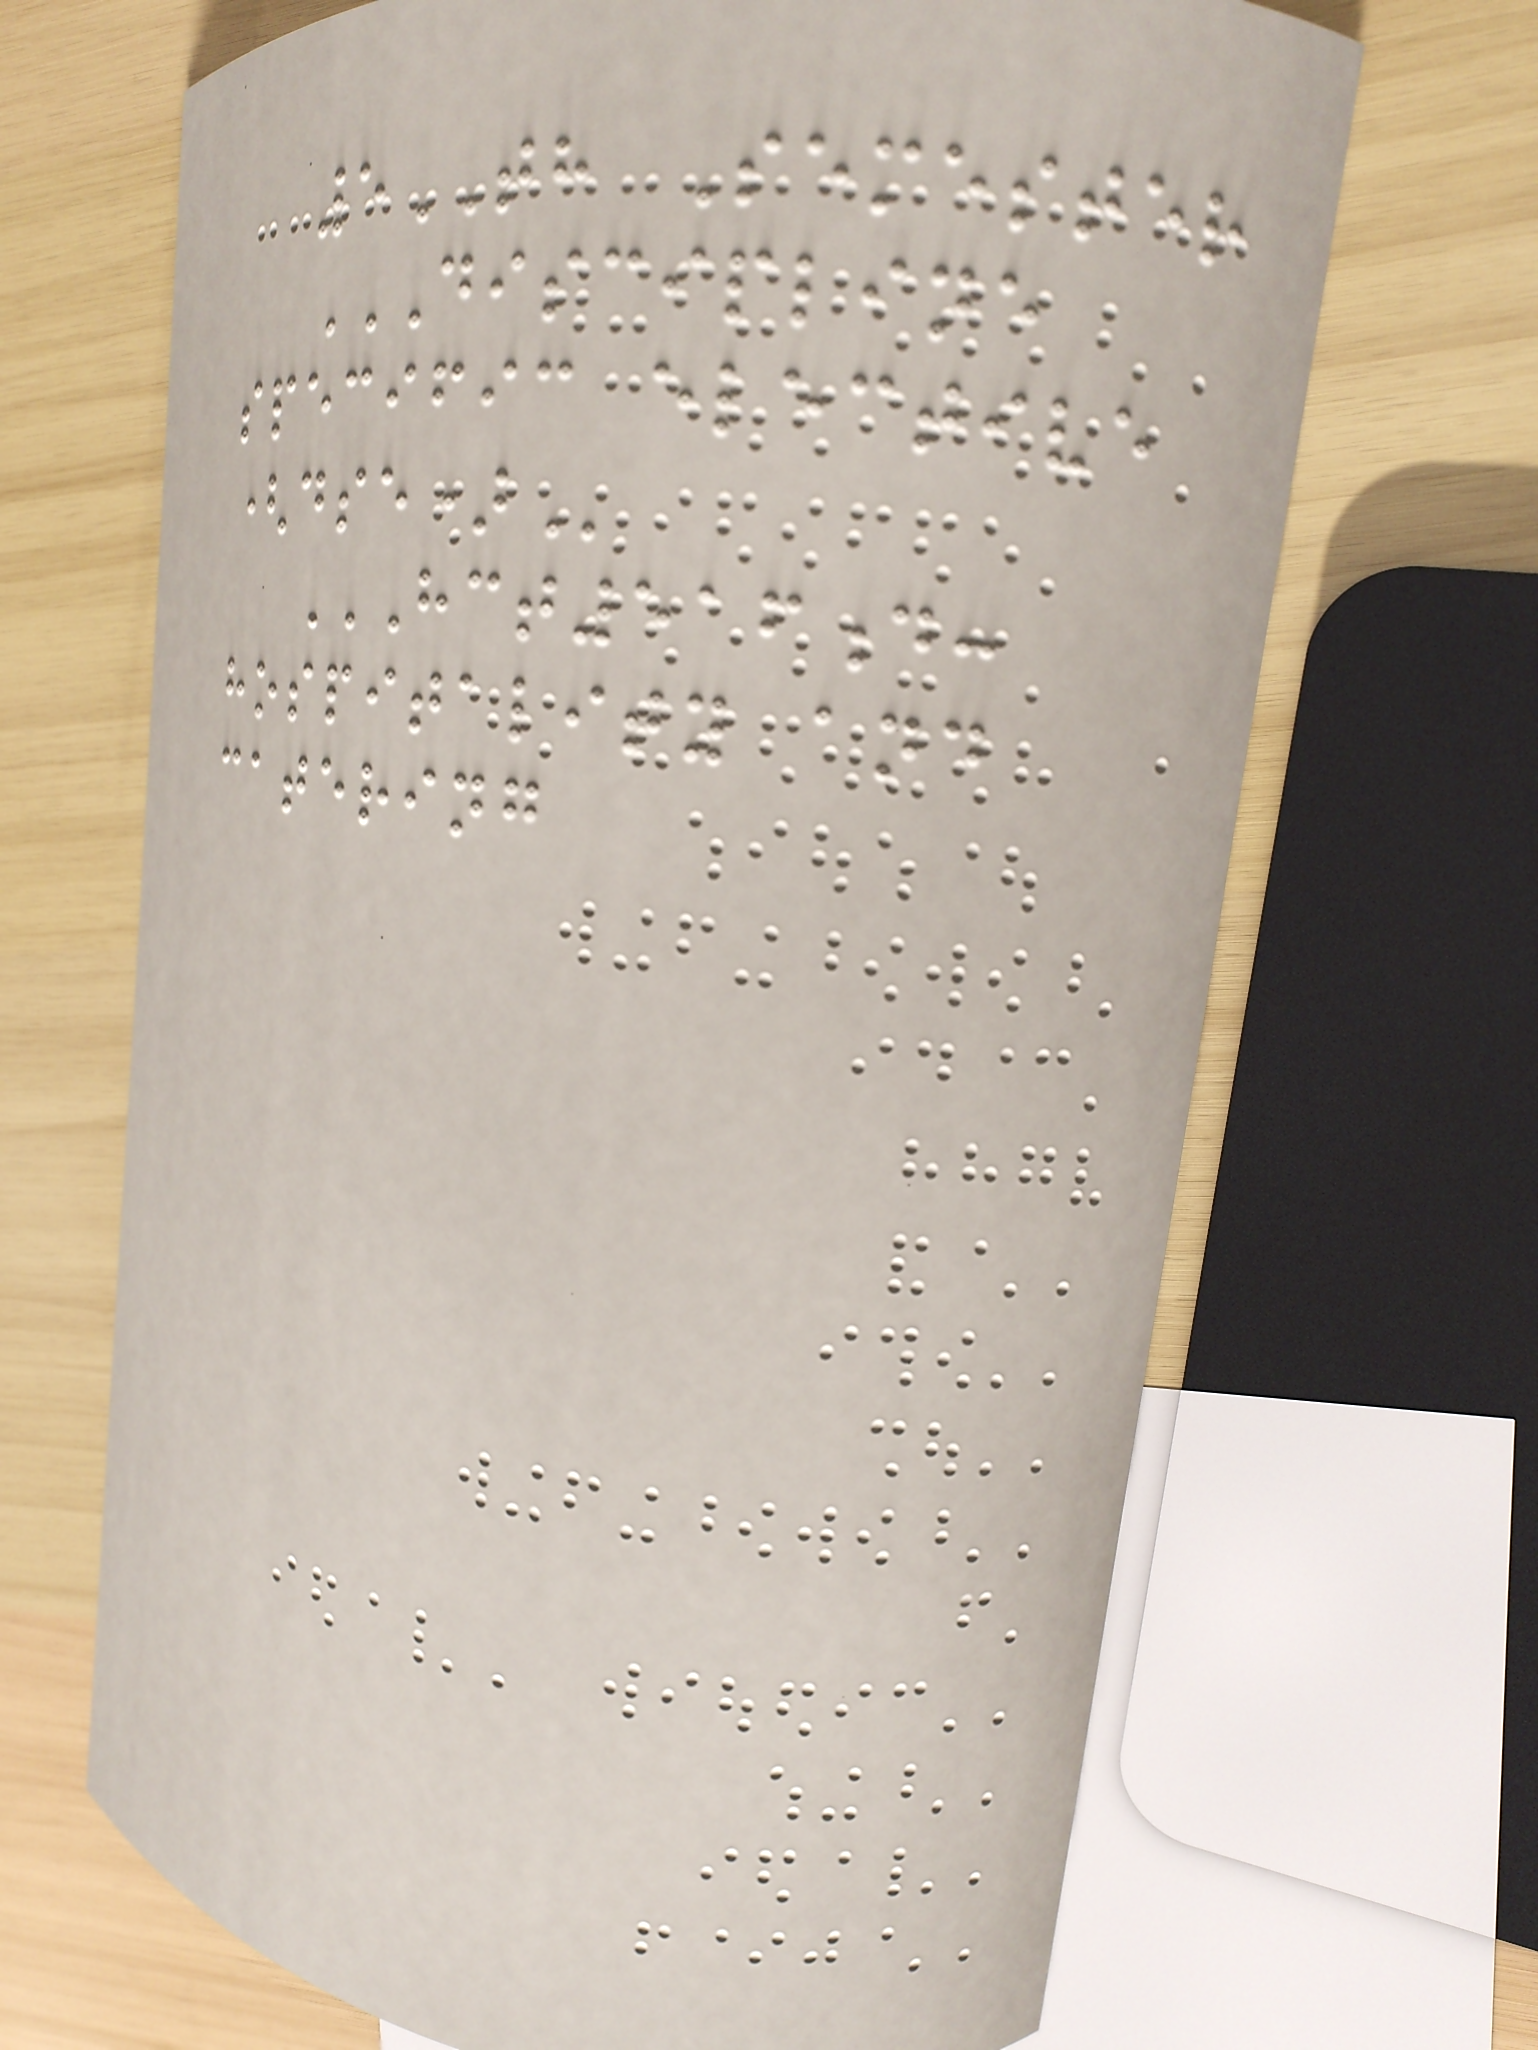5TH Semester
DISCIPLINE
SPECIFIC ELECTIVE
(DSE)
HCT516D:
HOSPITALITY AND
CATERING
